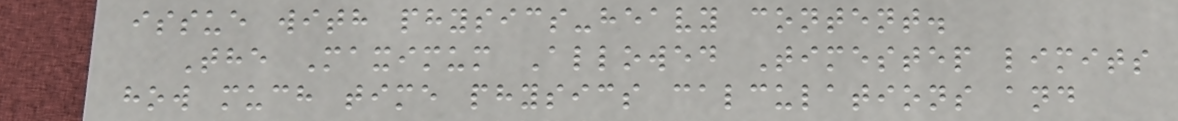issue with physics-heavy content.
The Maximum Allowed Timestep limits
how much time physics calculations and
